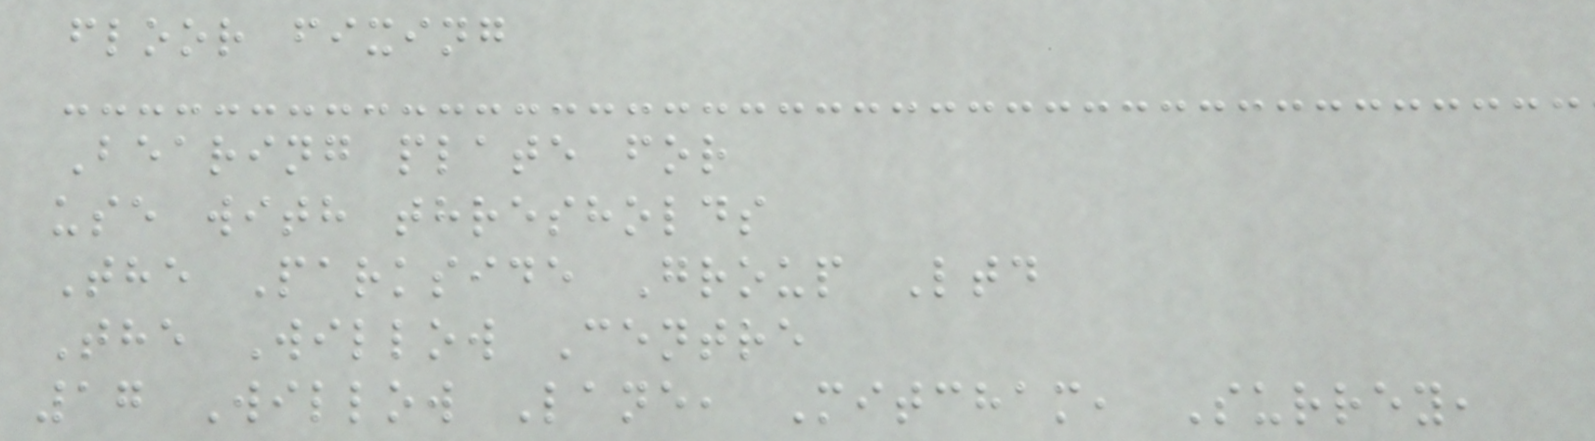floor fixing
Bearing plate for
use with thresholds
The Parkside Group Ltd
The Willow Centre
17 Willow Lane, Mitcham, Surrey,
